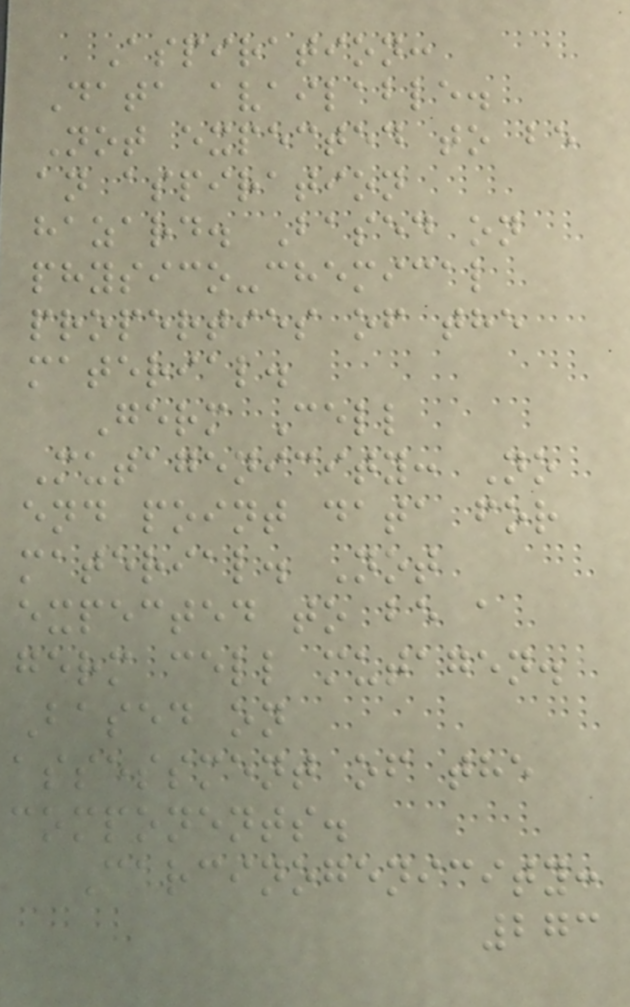Aspiration:
Data available.
Not expected to be
an aspiration
hazard. Based on
physico-chemical
properties of the
material.
Germ Cell
Mutagenicity: No
end point data for
material. Not
expected to be a
germ cell mutagen.
Based on
assessment of the
components.
Carcinogenicity:
273
